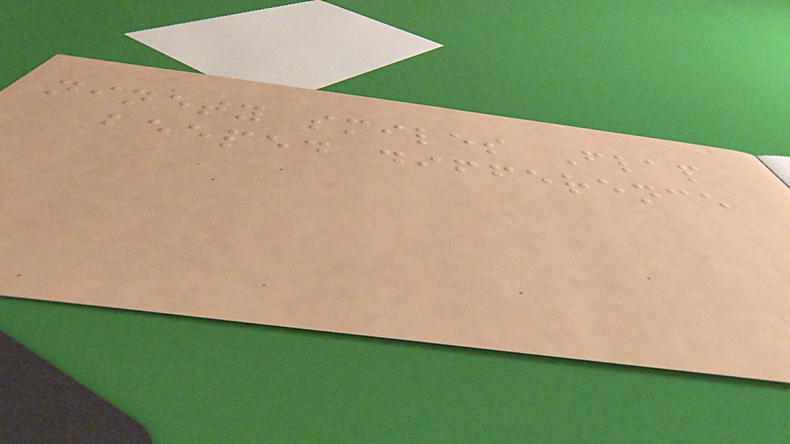ninety smiles Flap
beeped difference
